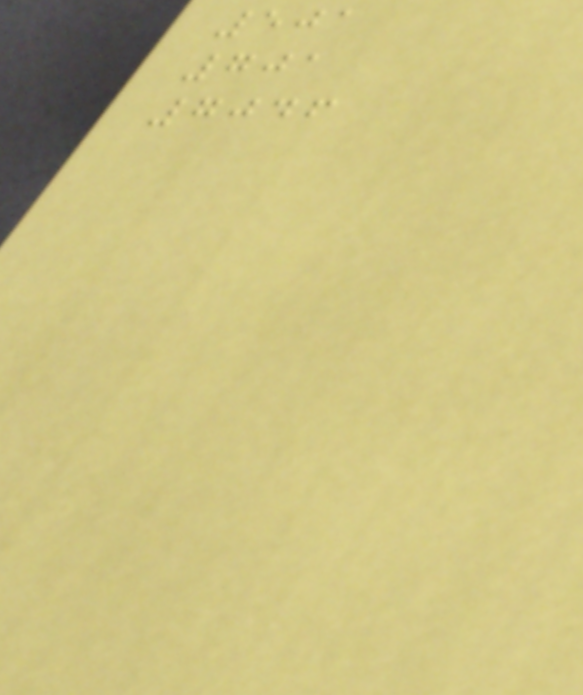501
701
7046
